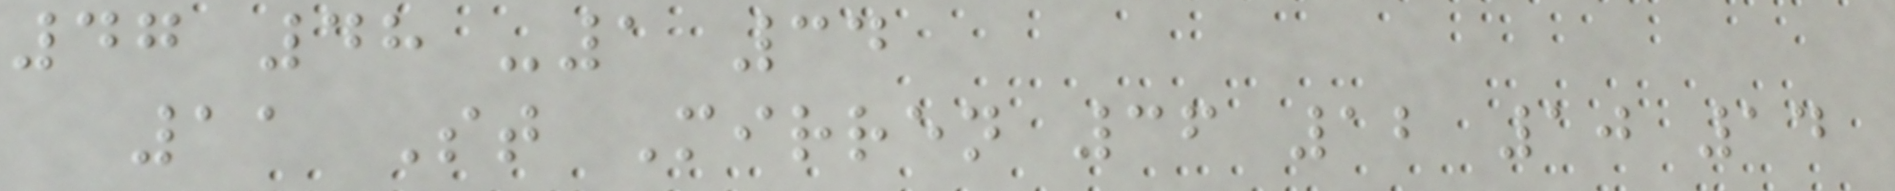47 48 -1 34
11 St Mirren 36 12 10 14
